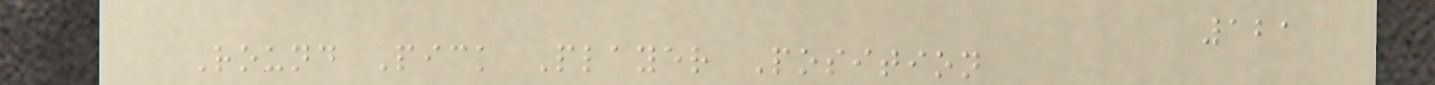121
Round Pick Player Position
